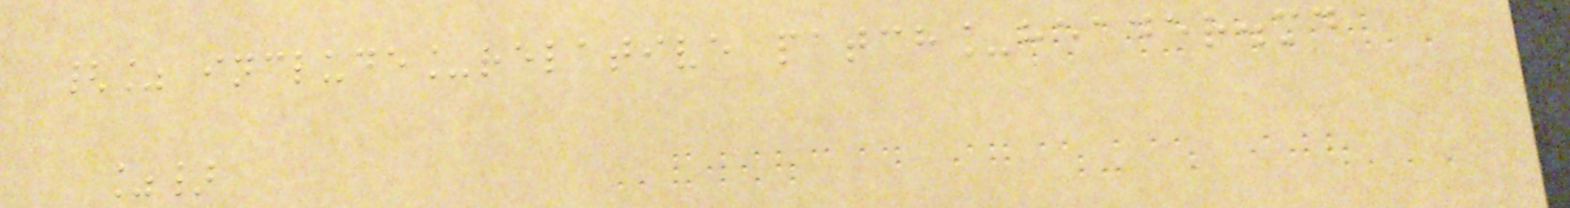{% include_relative patch_header.md
%}
